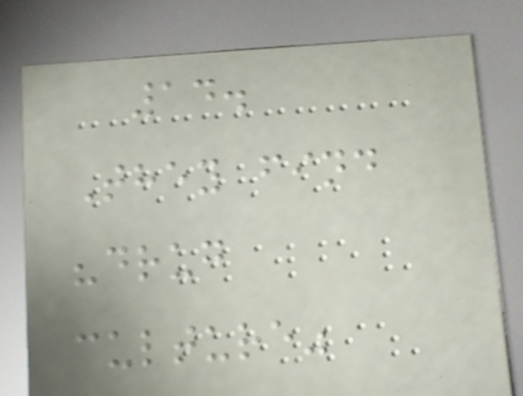14.
They find
"drug
culture"
